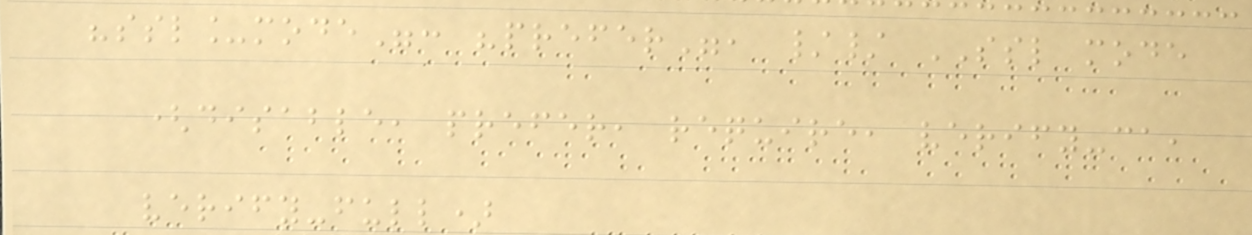"ssl_mode": "prefer", // SSL mode
(disable, prefer, require, verify-ca,
verify-full)
